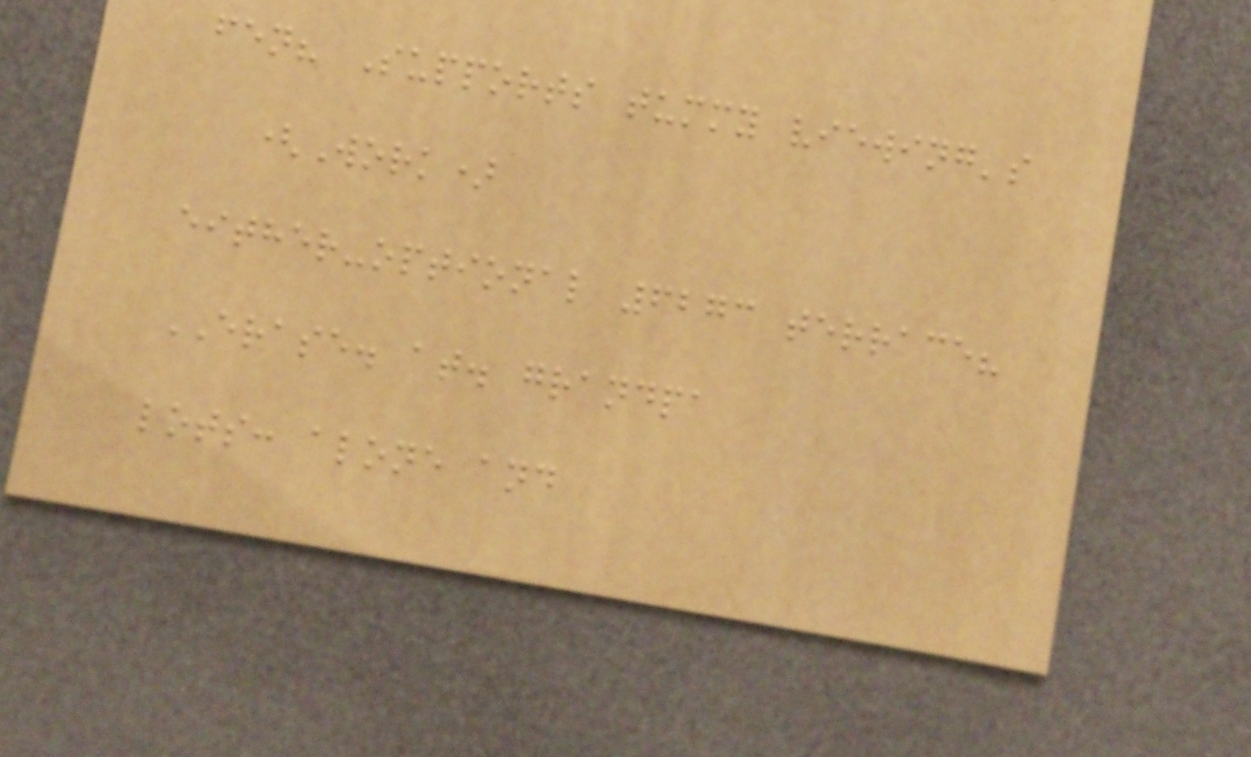fen? Supports tummy viewing's
(Work)
either-optional 6273 terrace?
ERASE. at. grandpa
lots: alone and
